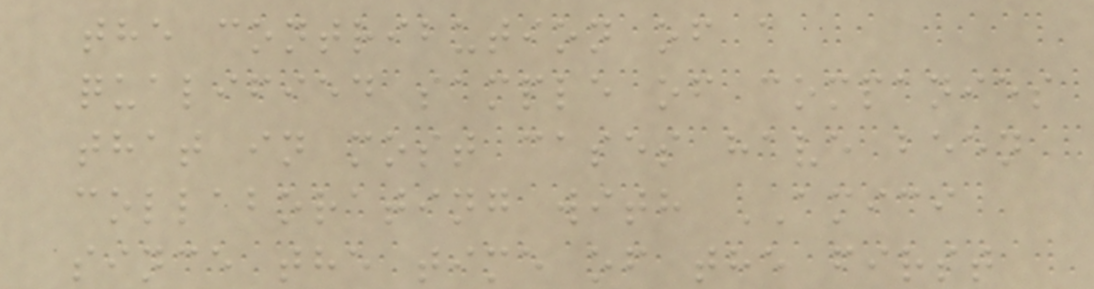the contribution of a
qualified sample of companies
that in most cases have been
collaborating with AMICI
since the time of the first
